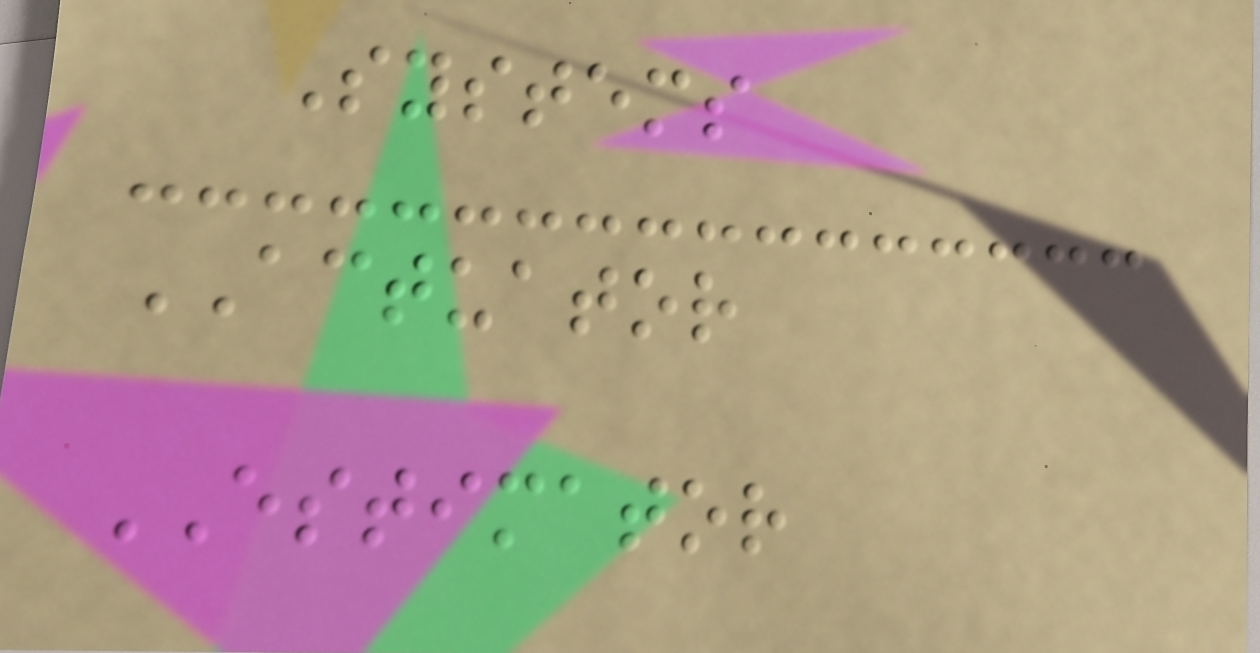Systems
ACTUATOR
ESTIMATOR
